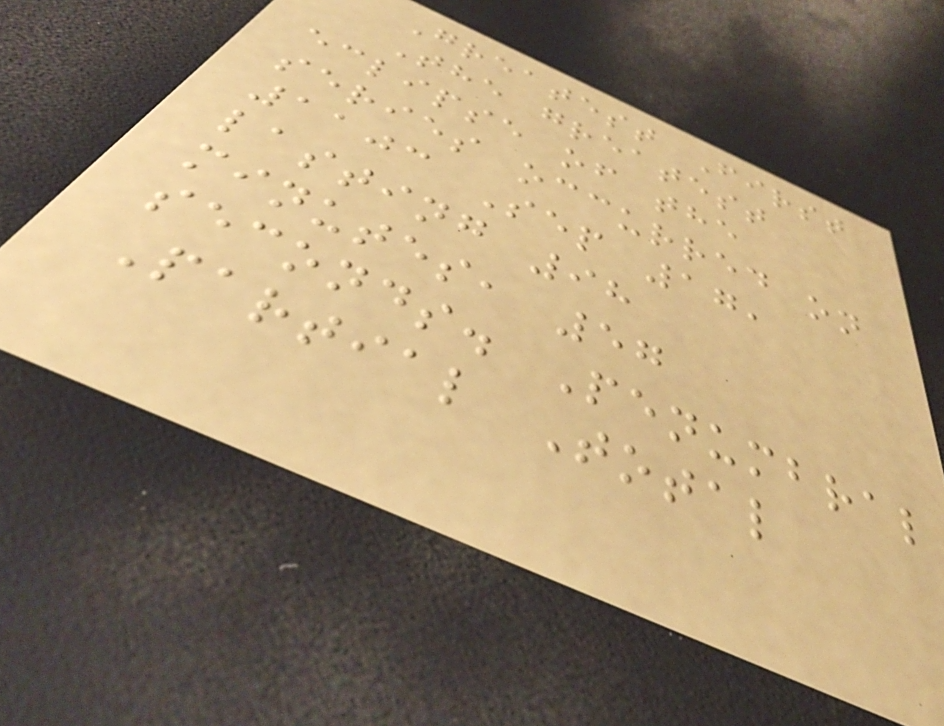Greatest First
The greatest
eclipse of the
series occurred on
1103 Sep 17,
lasting 98
minutes, 57
seconds. Penumbral
Partial Total
